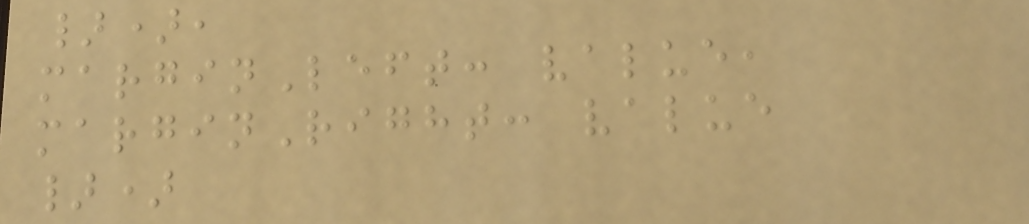}),
marginLeft: value,
marginRight: value
})
